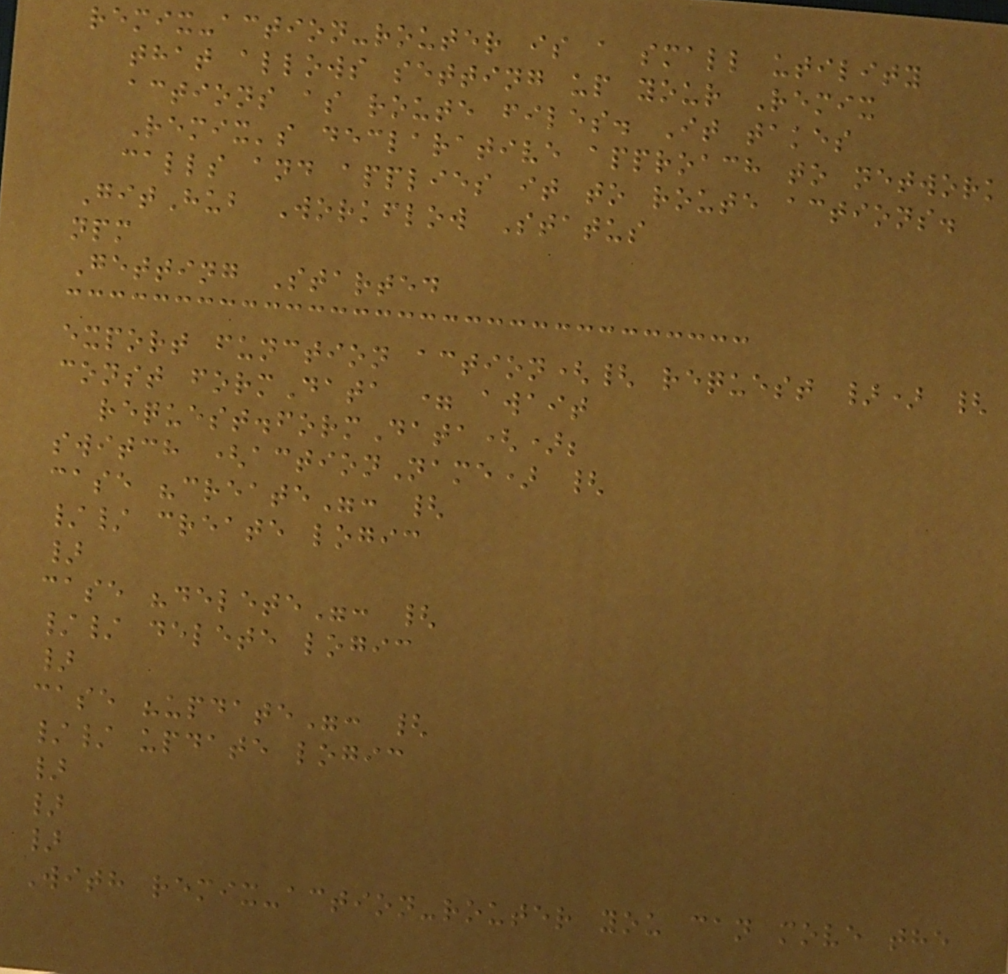remix-action-router is a small utility
that allows setting up your Remix
actions as route files. It takes
Remix's declarative approach to network
calls and applies it to route actions.
GitHub Workflow Status
npm
Getting Started
export function action({ request }) {
const formData = await
request.formData();
switch (actionName) {
case "create": {
// create logic
}
case "delete": {
// delete logic
}
case "update": {
// update logic
}
}
}
With remix-action-router you can move the
